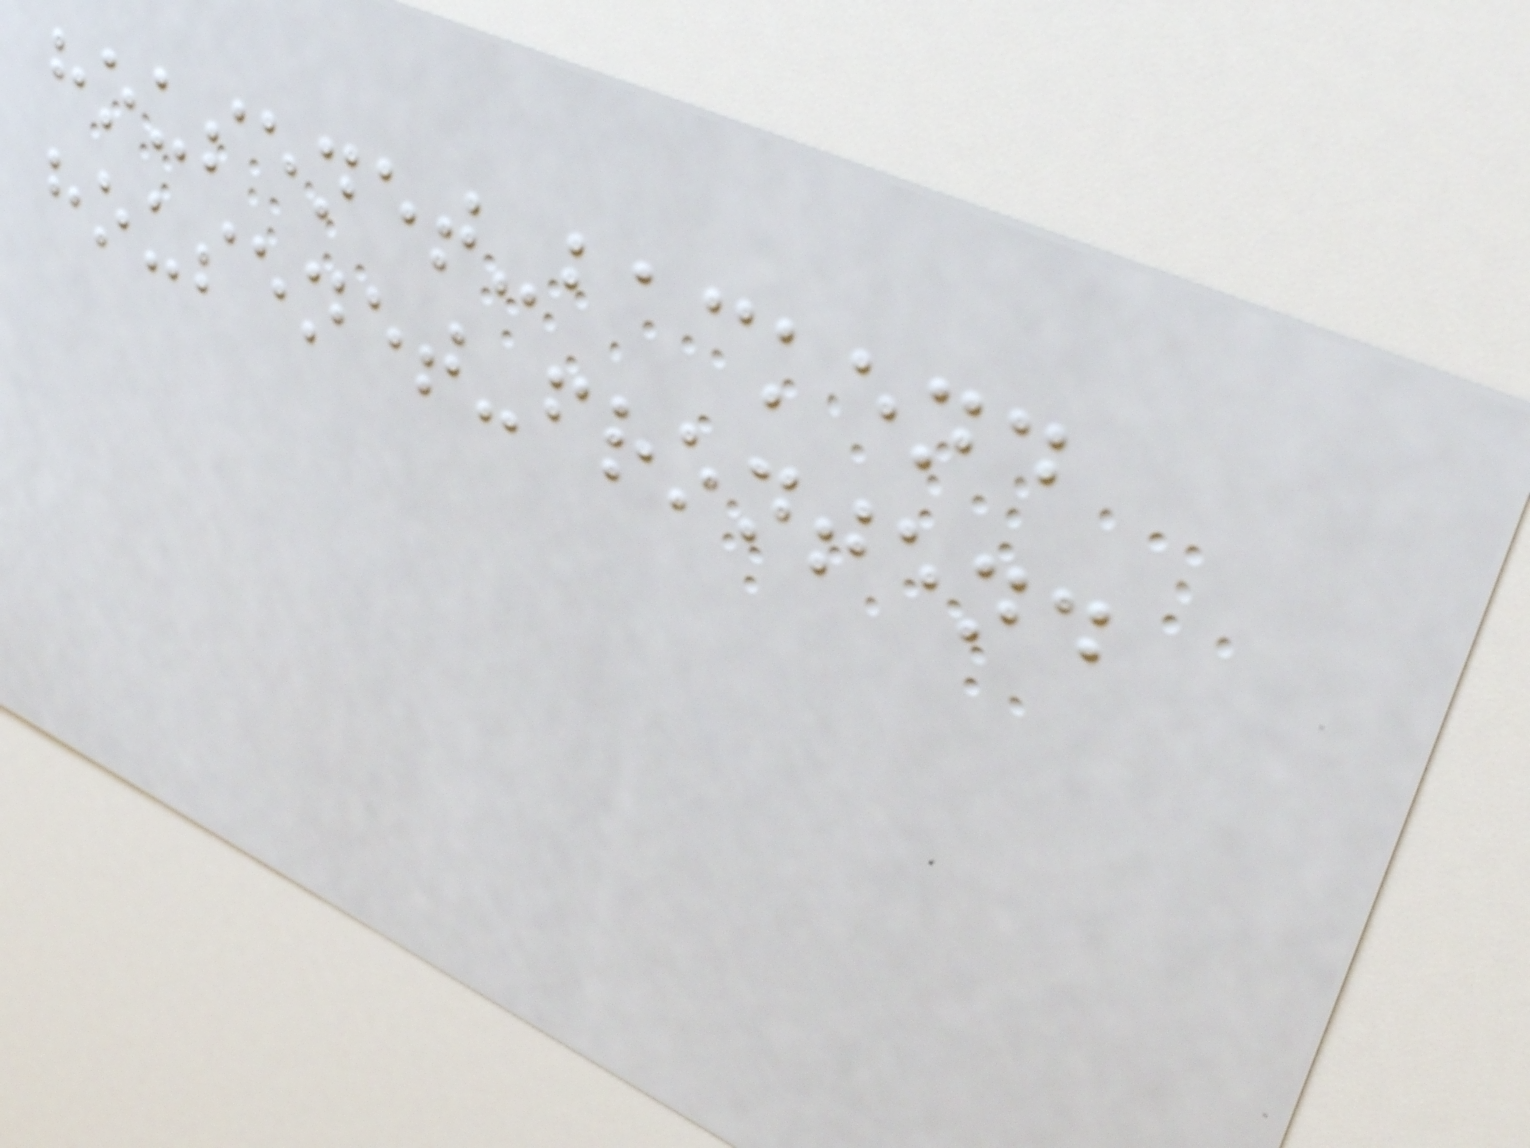housenet-backend
housenet-frontend
